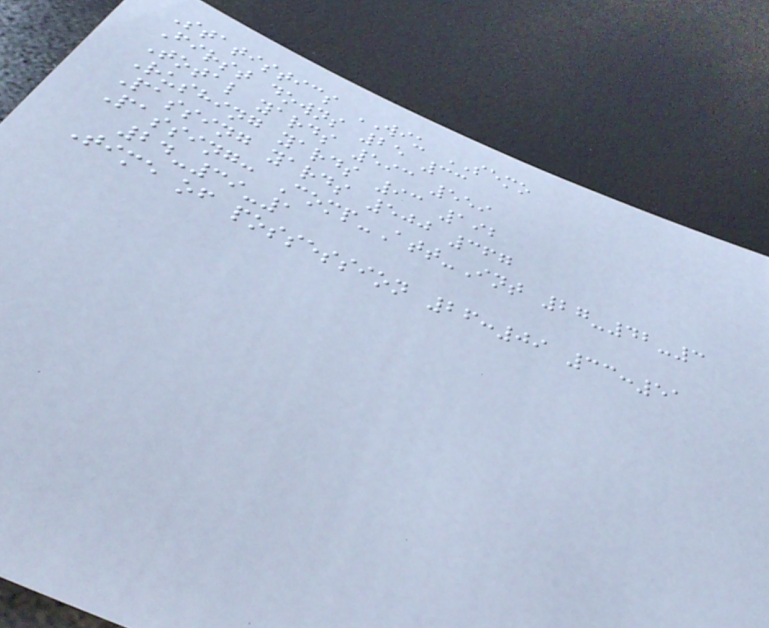Statistics WIU SEMO
First downs 25 33
Total yards 593 559
Rushing yards 93 192
Passing yards 500 367
Passing: Comp-Att-Int 27-42-3
24-39-1
Time of possession 26:09 33:51
